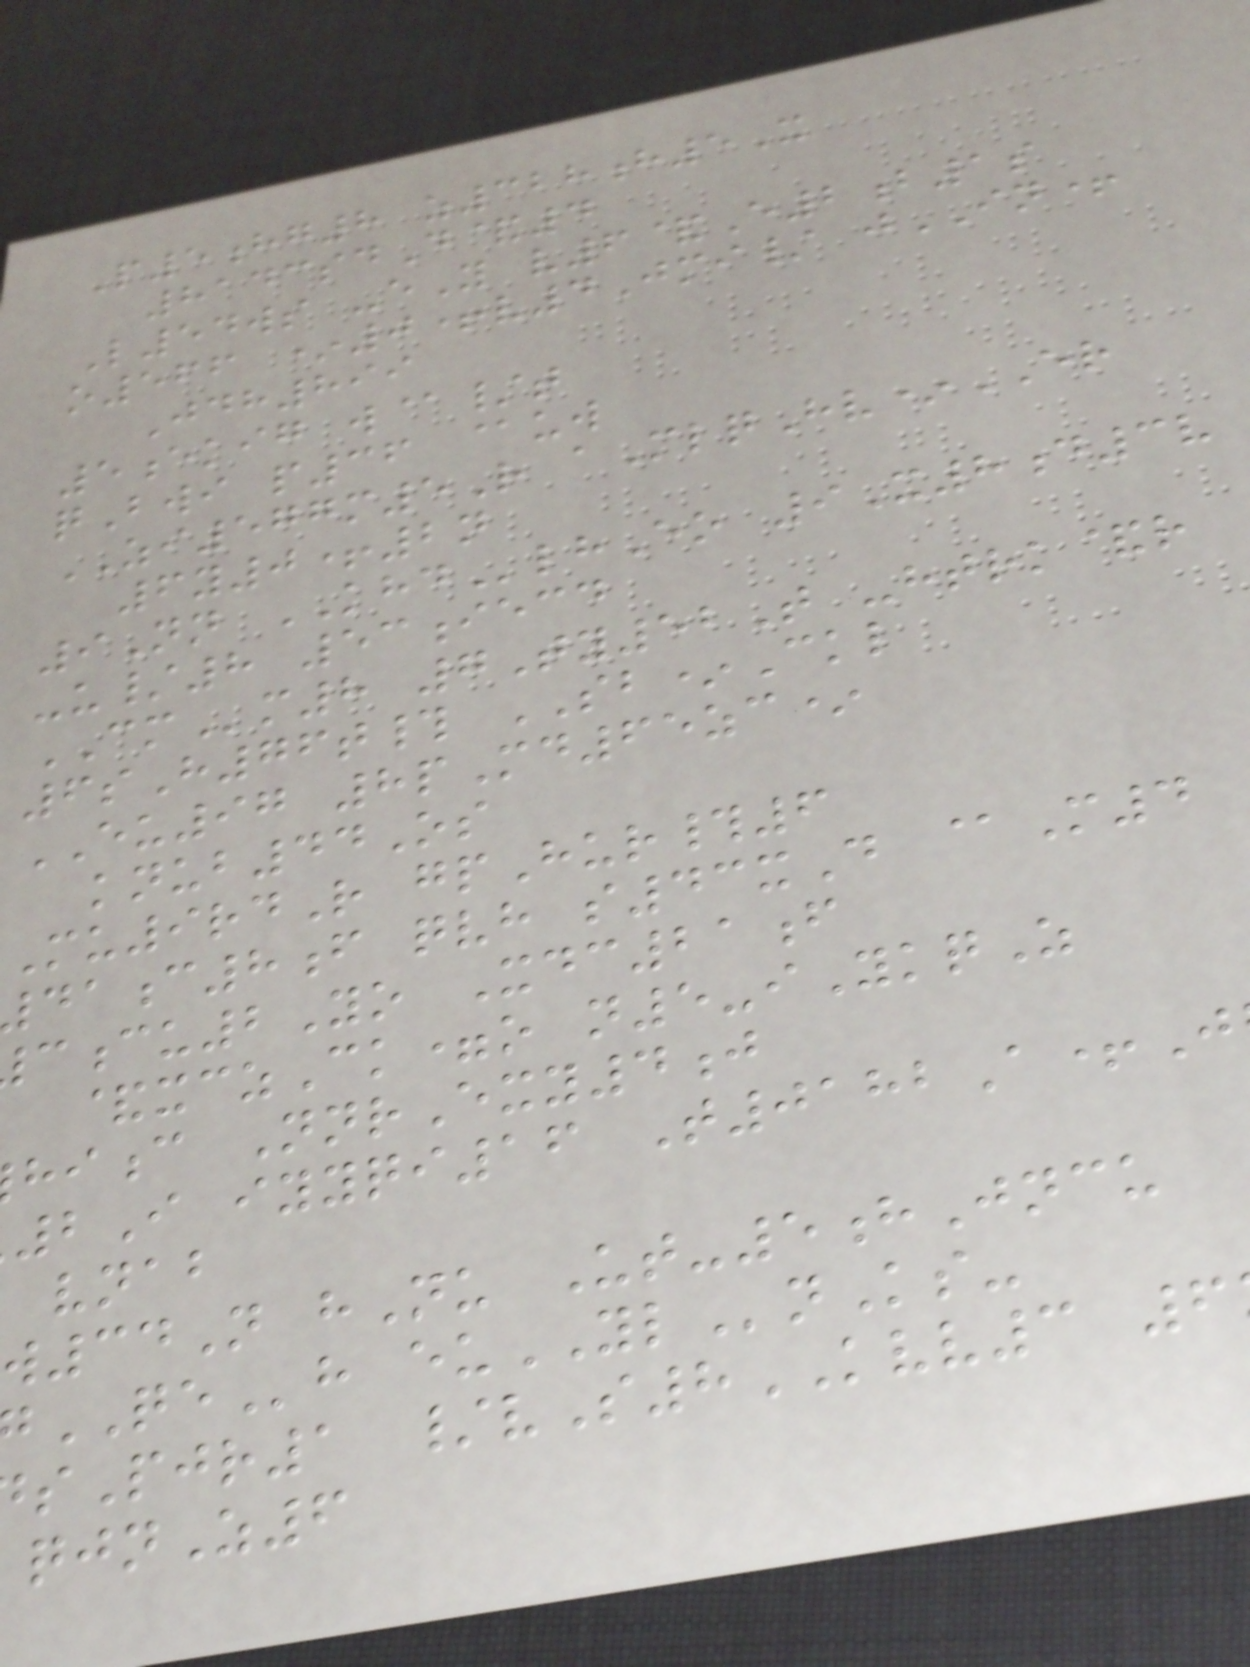P5hg8 z328h5X
8143sdD&4
L54ws -eY v6&E2b1s
o566 *0+v4Jmi/ jIN+
Jdh899
5ekig w@/t
qBwi p36 @uw
ZI577m5R aMlqHv*ER
6y0+2n
9Nn KHDlhEo 9X8d3v
-u/8 53iecd
CMm8 7Ty52T -htrk&r
6sH76t# SB*Ckl
EU97 8pMd65zc*
knub44Os
Mu9rdR gpHur#6
c8f qvh s43xD @M4
cu2Yo Xdc21f
&xczCk=o n5-iYkqZ
c NnrExy4j
2I iyyqi16 T0182A+J
vnab
34N hNu Ut-5hJncu
QEh euYLnKs-
sPjr1 /vS8KVV3 6
qjnZ6
